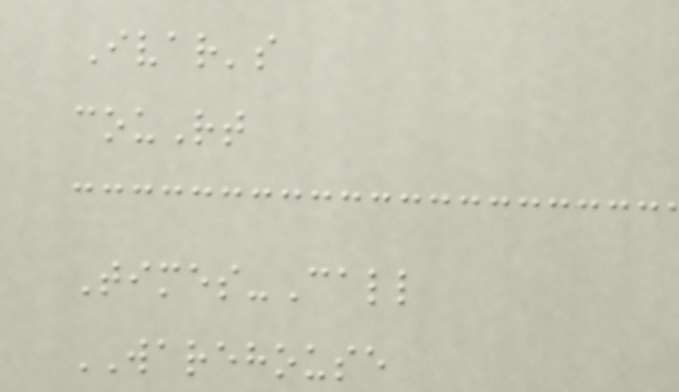Ivar's
couRt
Times-Call
WAREHOUSE
